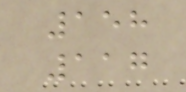158
117
